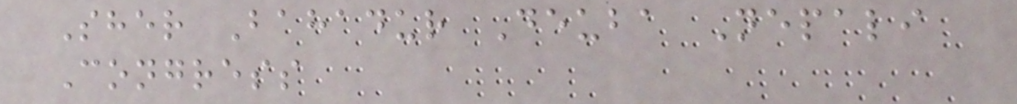Sher Bahadur Deuba Nepali
Congress
